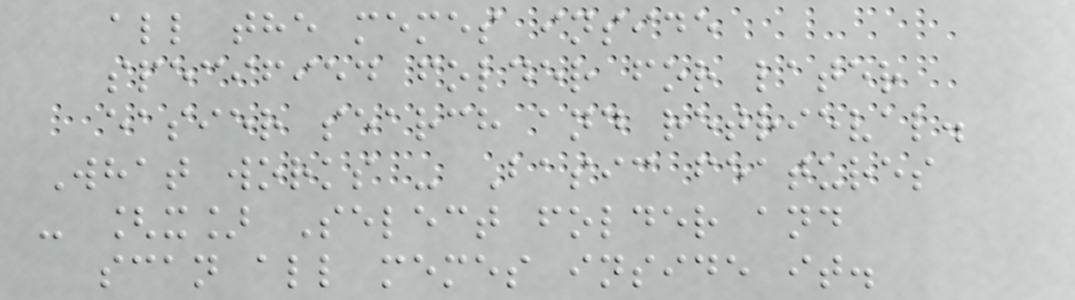all the memes inside
specified folder for later
easier search and retrieval.
What works - Basic features
- [x] Select folder and
scan all memes inside it.
